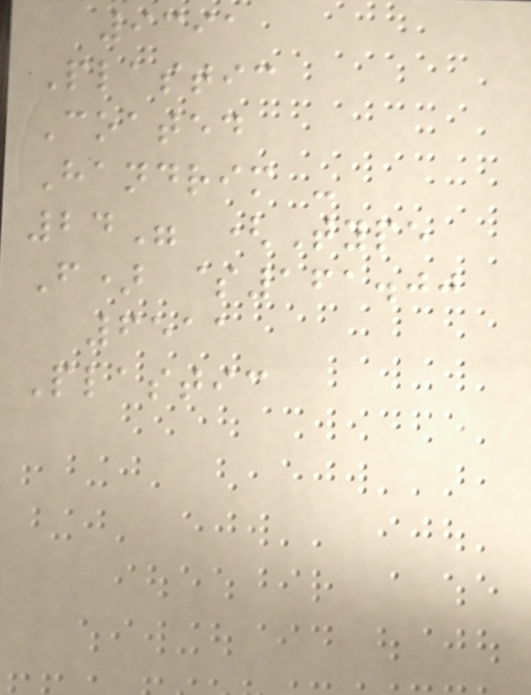9391
Plastic
Coated
Handrim -
24" (Type
F) $161.00
6511
Plastic
